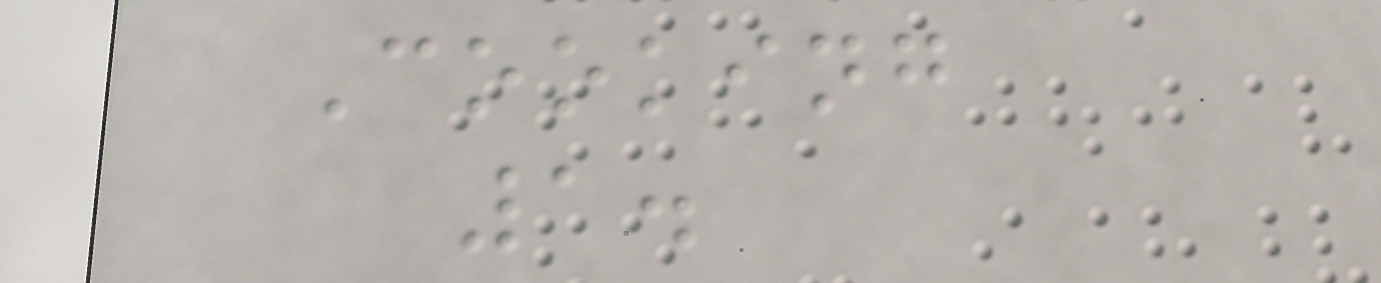Cooking
1.
